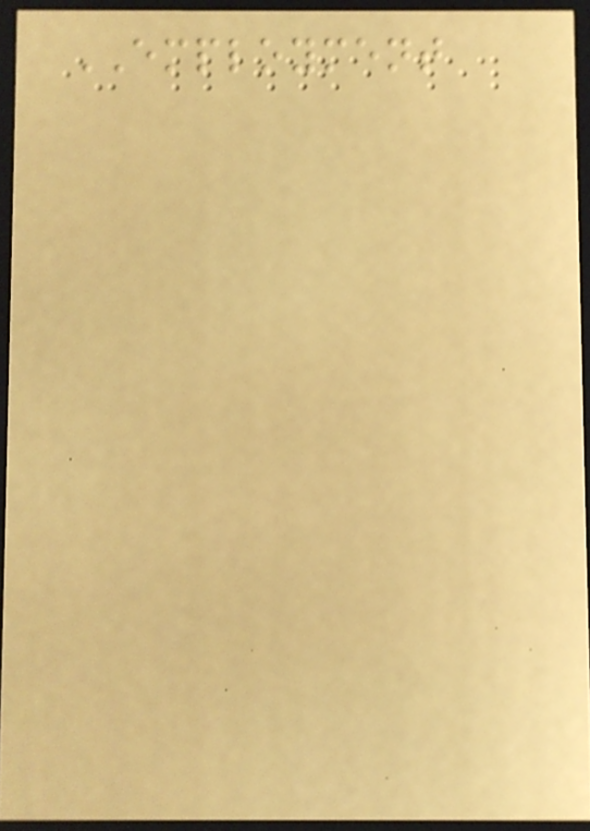EMPLOYMENT
